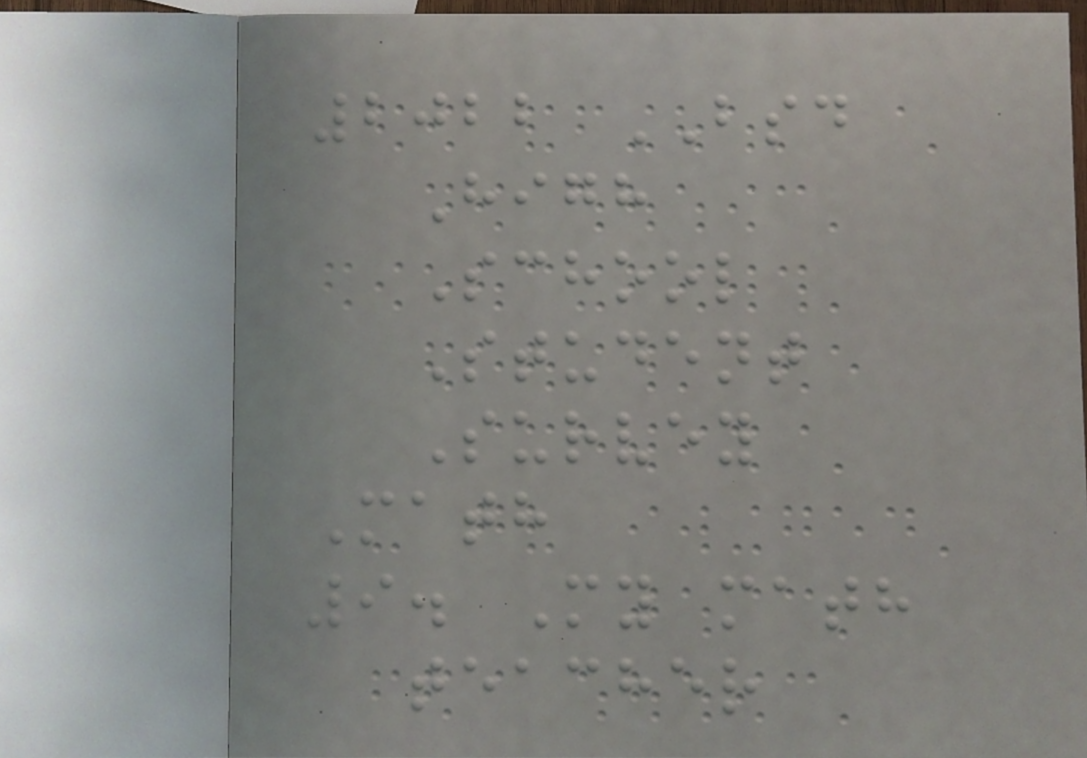2022 BSD
High
School
Student
Survey
Math
9. My math
teacher
